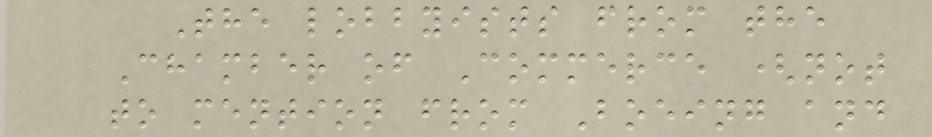The lobbyists from the
Chamber of Commerce (not
to mention from Boeing and
